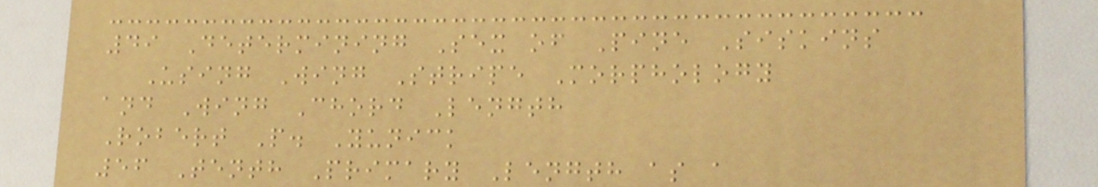49 Determining Sex of Pine Siskins
Using Wing Stripe Morphology
and Wing Chord Length
Robert P. Yunick
56 Tenth Primary Length as a
